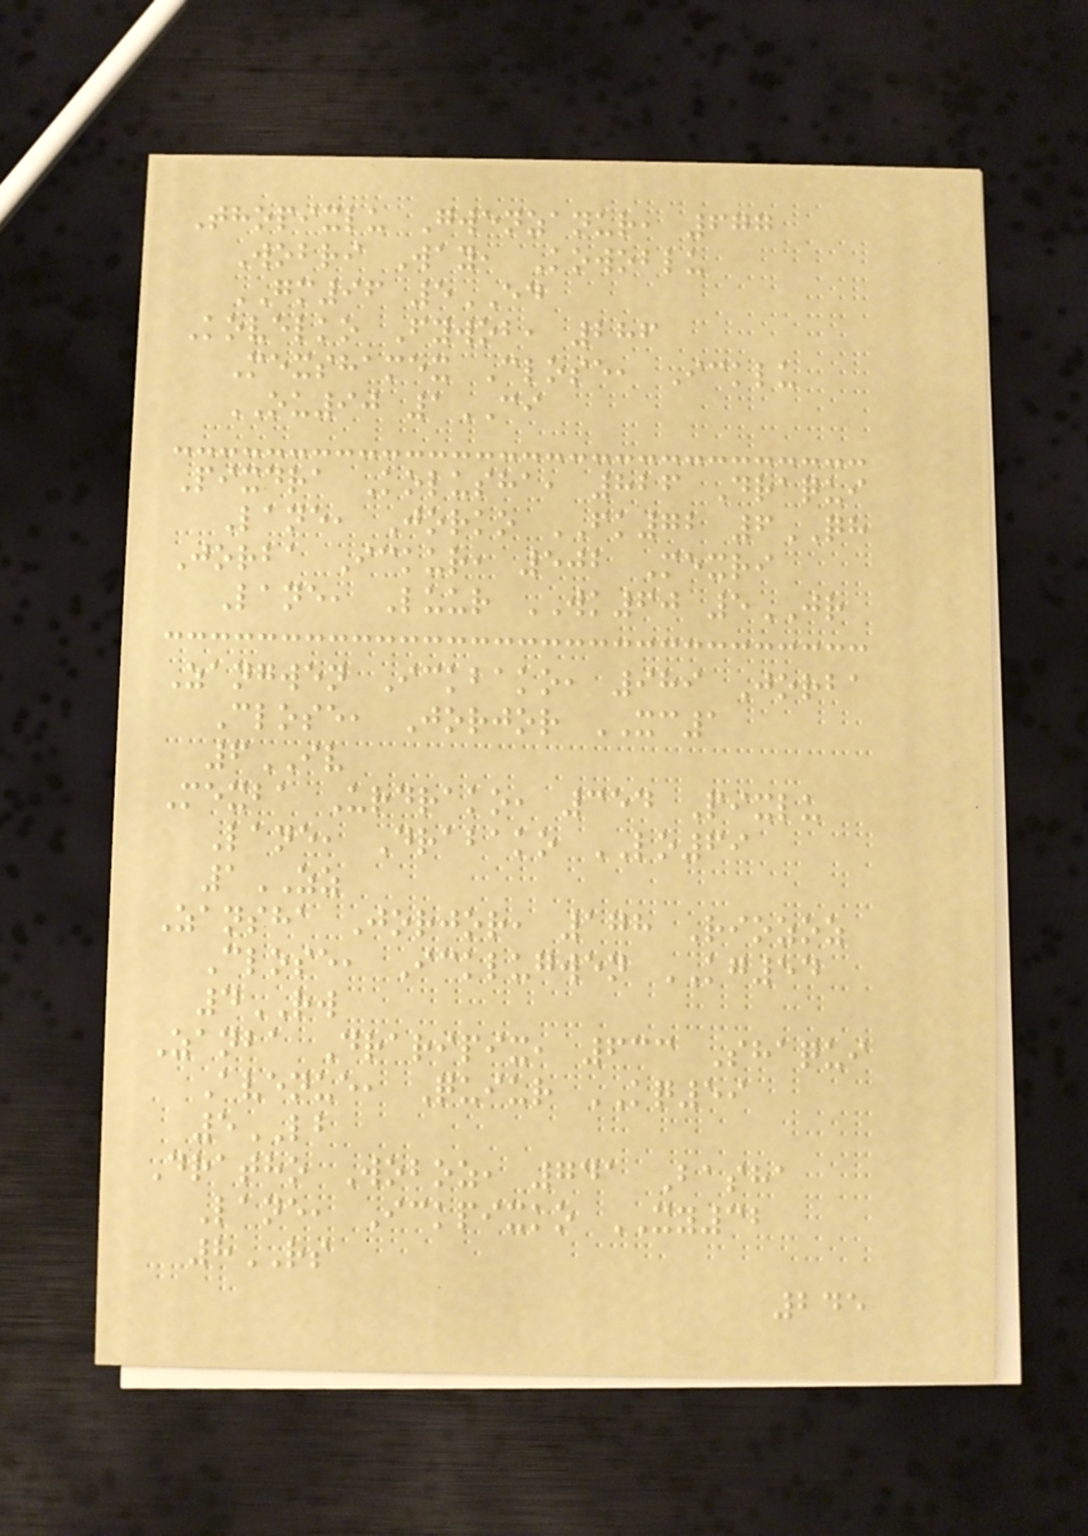Thopixlu Gwenzanur, 677
Wobri Way, Kowoblu
GM96 5ED
Kovelko Fywob, 286
Mexshamex Close, Icklu
OU90 1CI
Pixdra Kolusha, 826 Draqui
Lane, Jorko FK72 6QH
Jorba Ickur, 502 Mexri
Lane, Luur WK60 5JR
Zangwen Ickbako, 989 Jorba
Close, Jorjor XC1
6IV
Mexba Urdrako, 354 Pixlu
Lane, Drabako LO69
1ZZ
Zansha Jorjor, 178 Riozoz
Close, Icklugwen KG54
4RW
Zanba Draripix, 633 Shaqui
Avenue, Quiur KQ59
5LB
Dratho Woboz, 741 Basha
Lane, Ickpixko XY32
8RS
245
